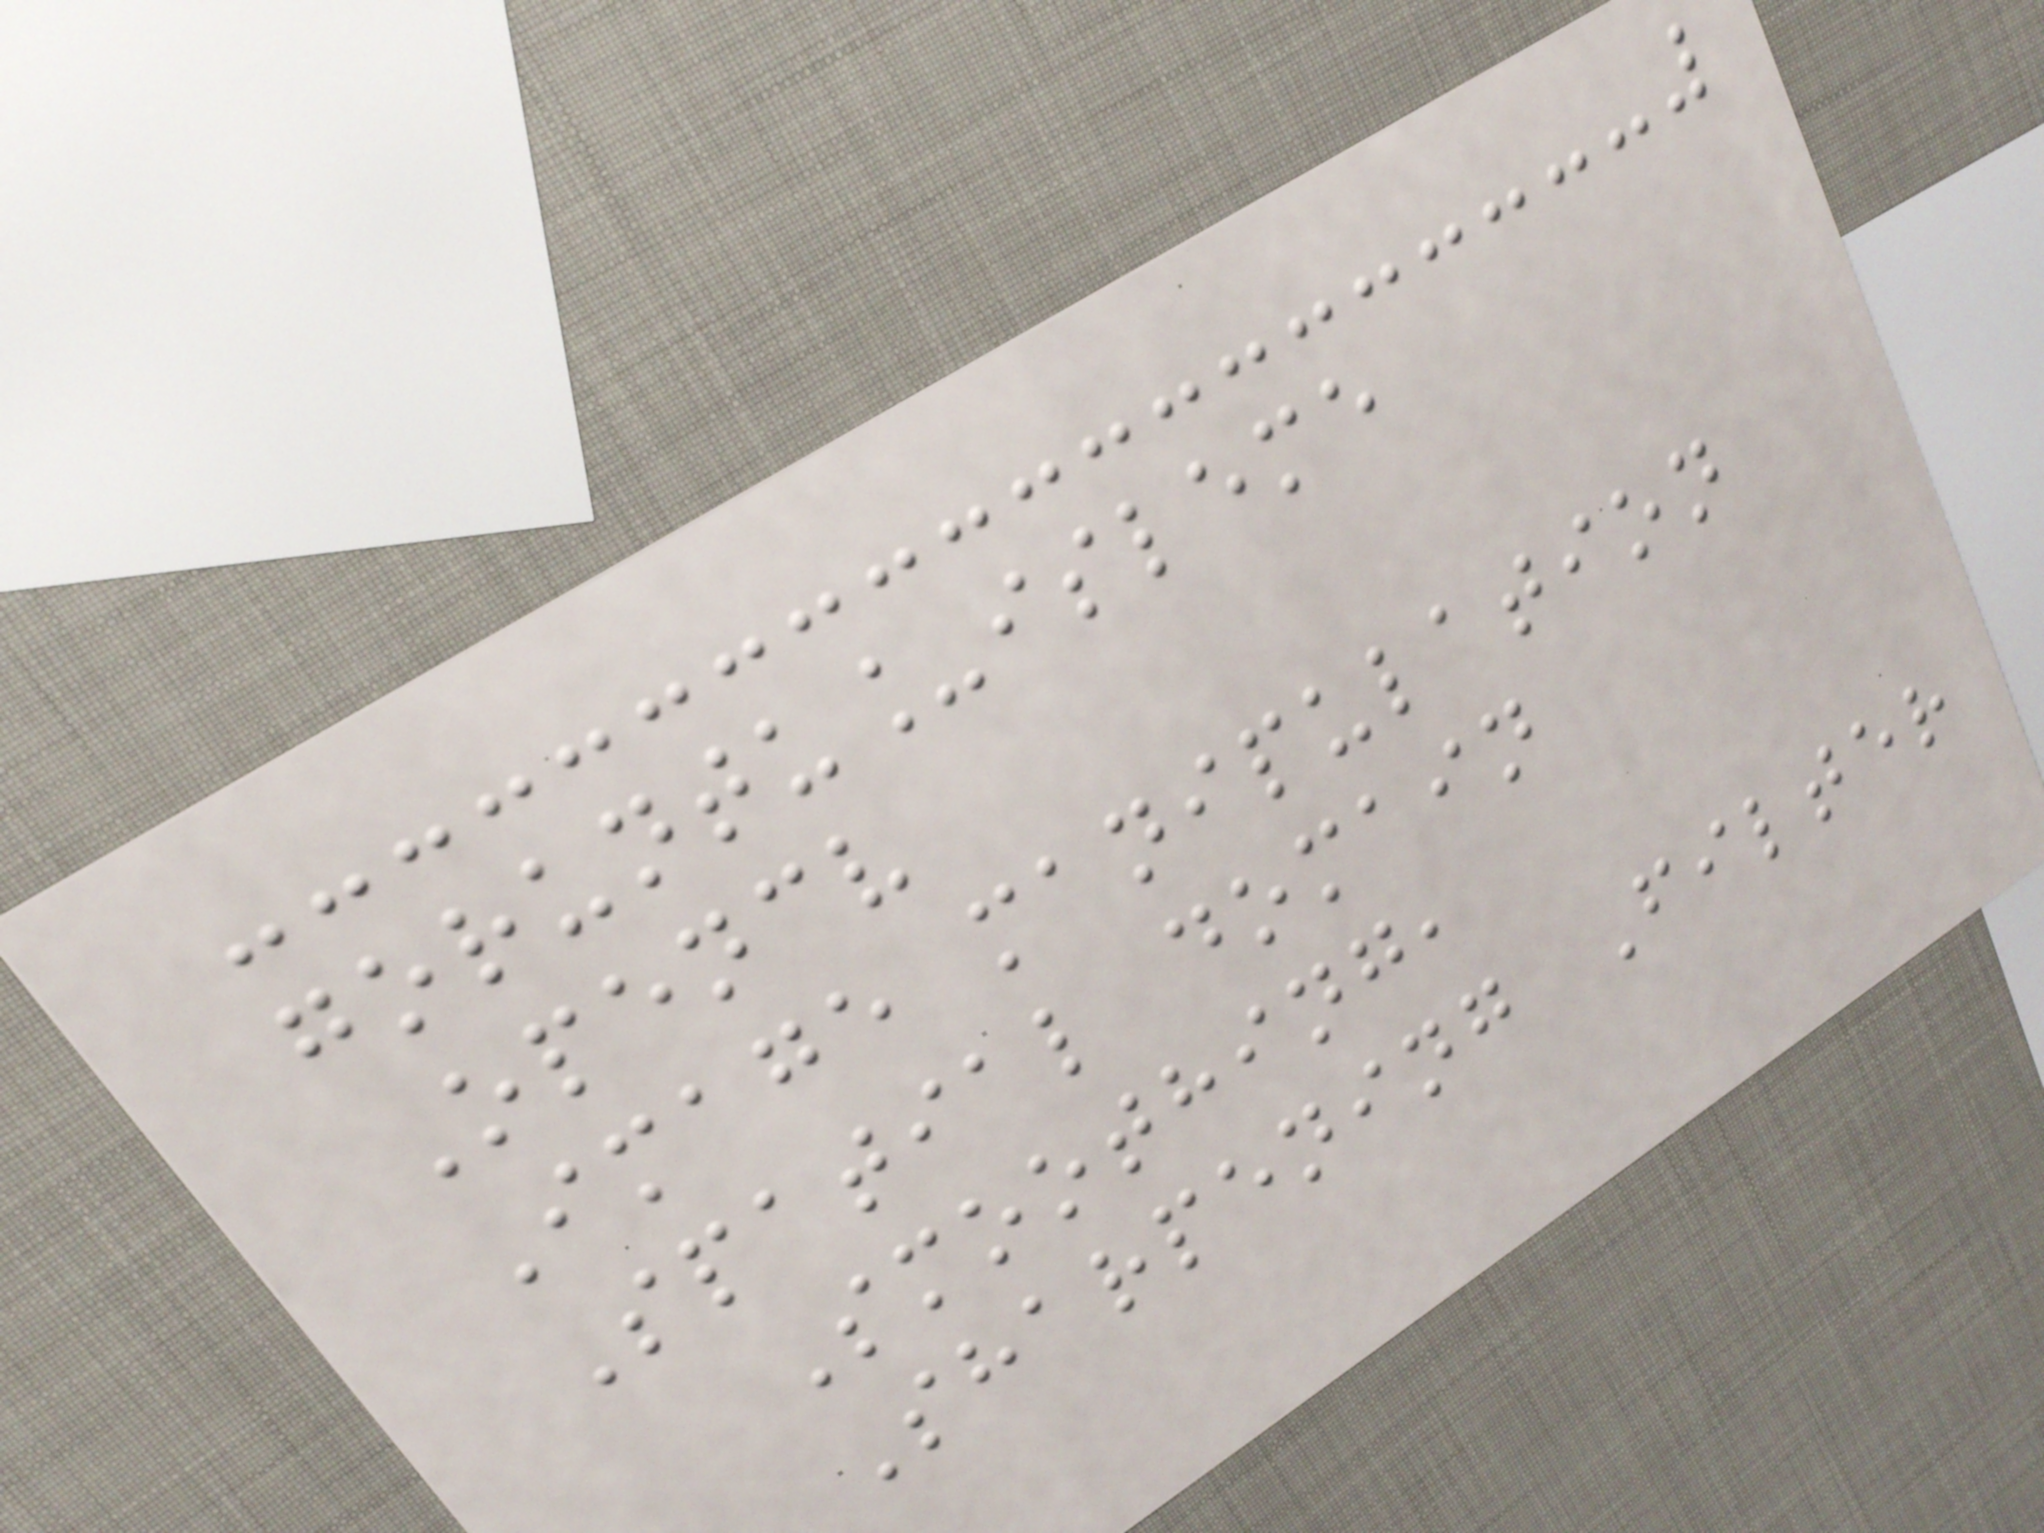goruntu_isleme
Opencv
Image manipulation
Spatial domain
Smoothing,
Sharpening Filter
